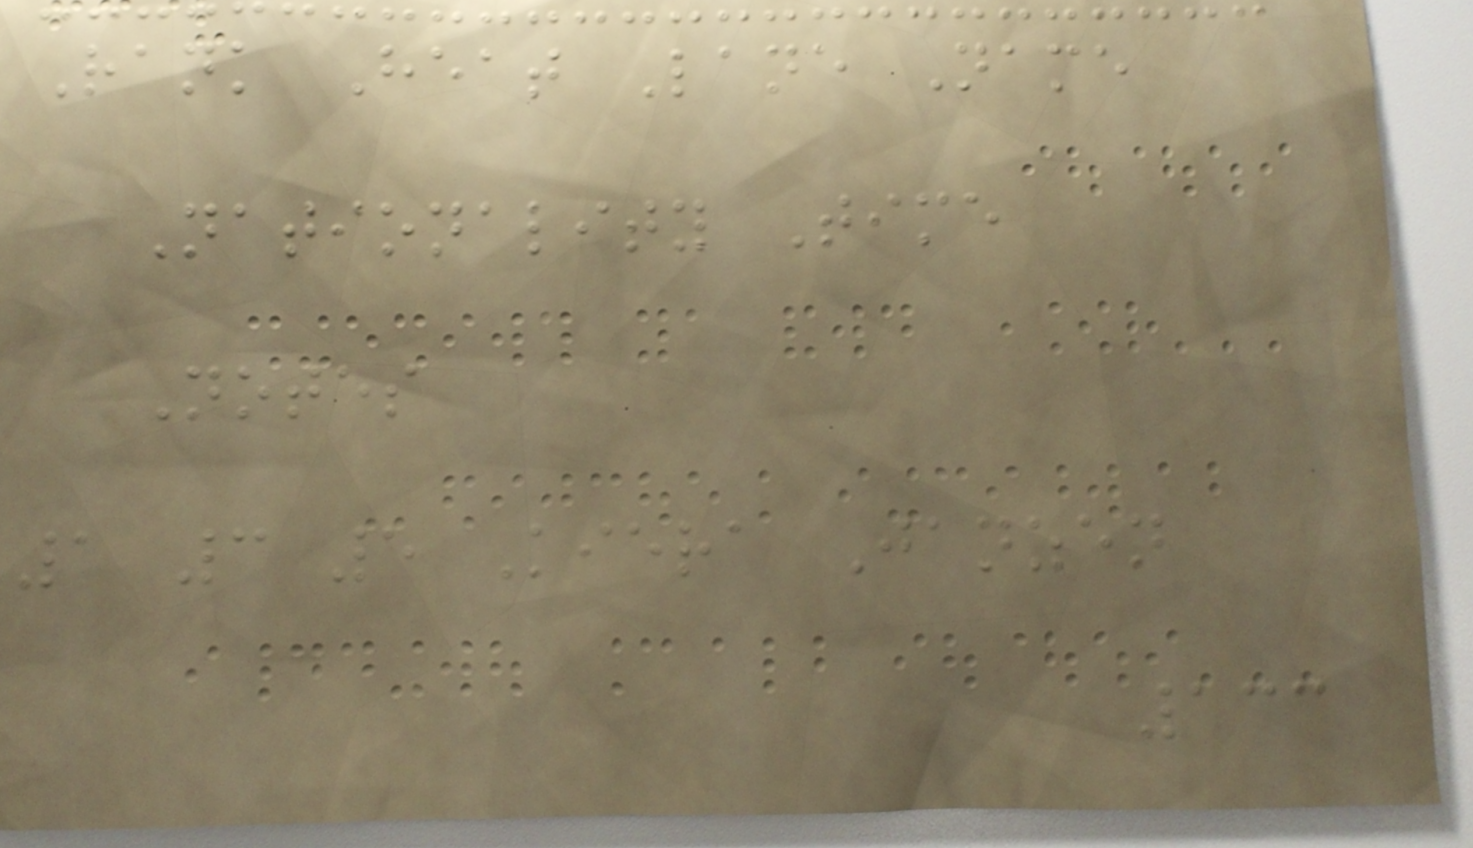Rank Heat Lane Name
Nationality Time
Notes
1 3 5 Kiera Janzen
133
